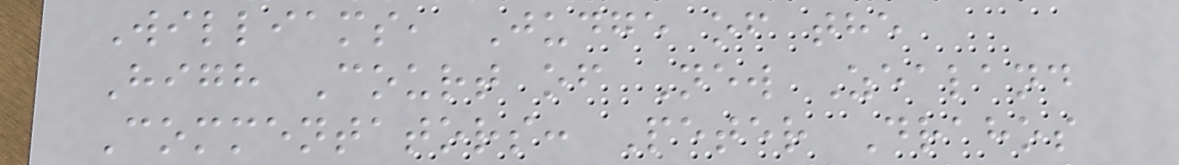Williams, Judge of the
High Court of New Zealand
Commentators: Peter Drahos
